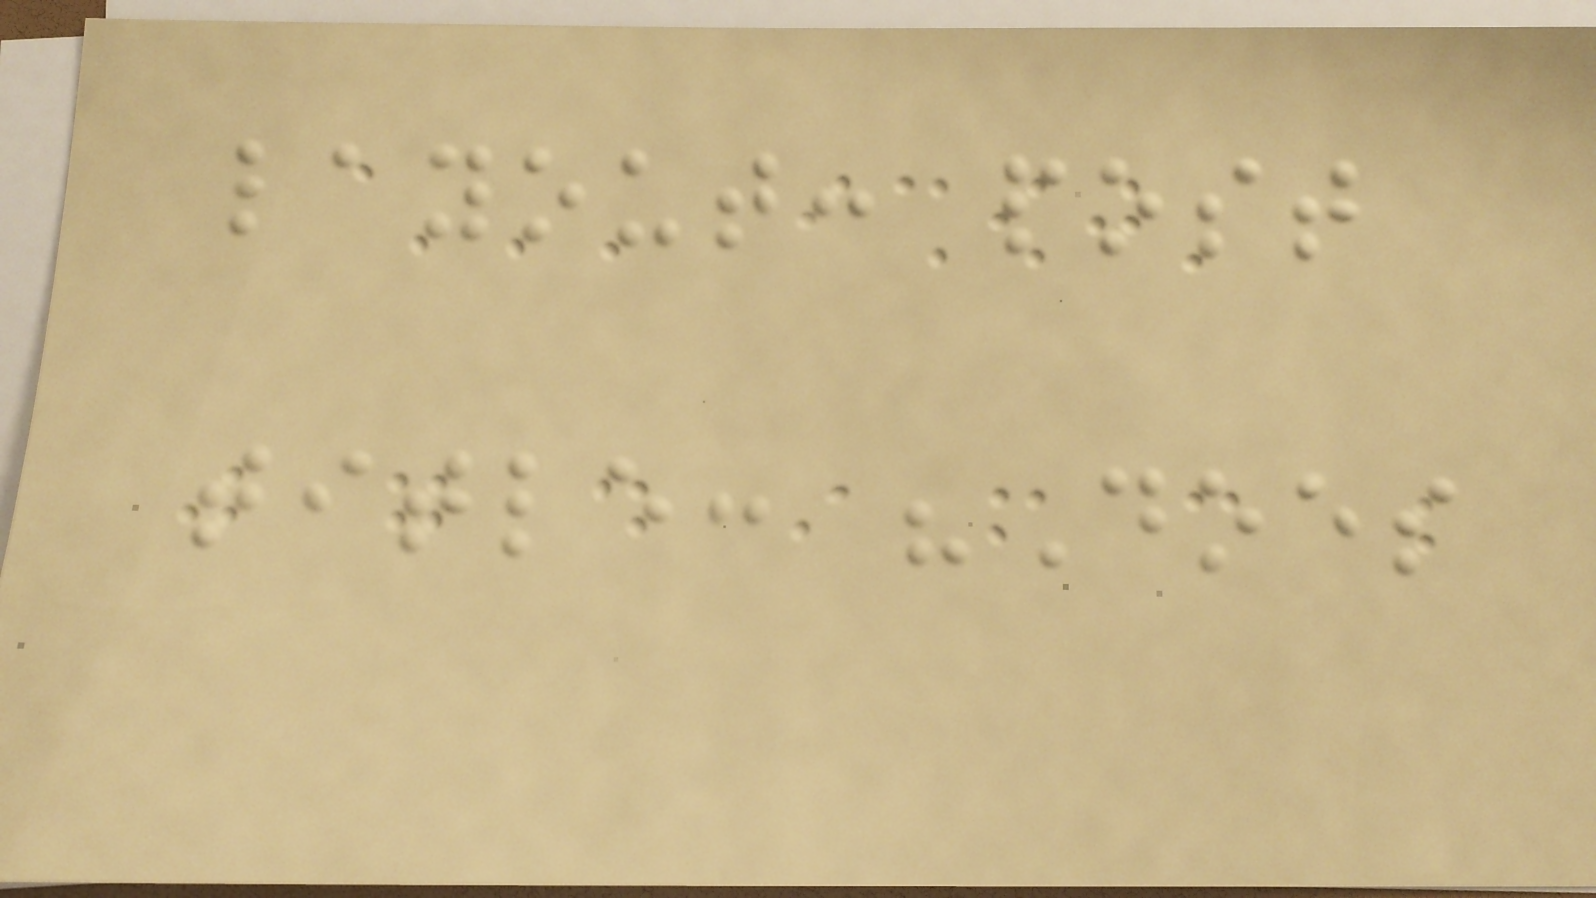layout: post
title: "Does
